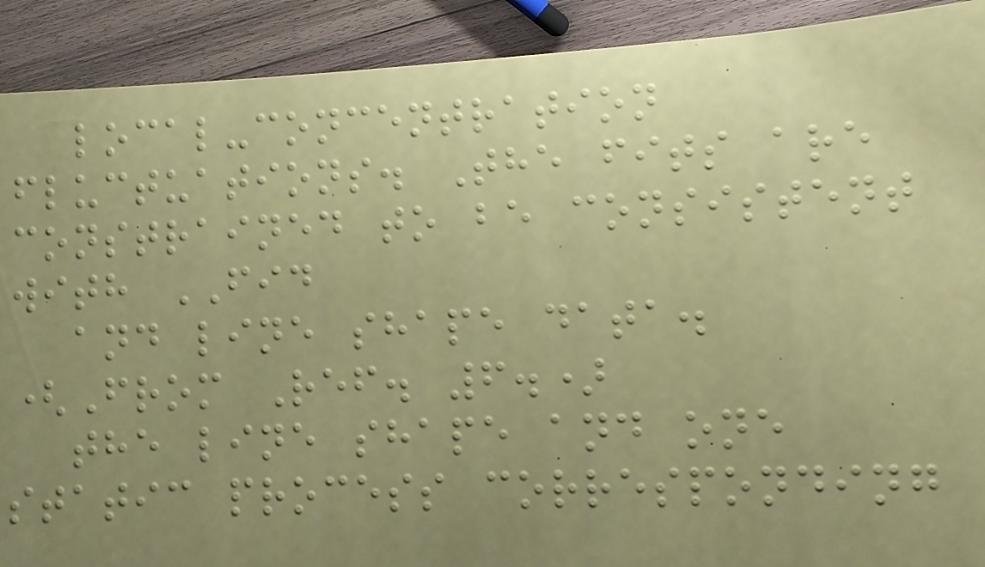local-concentration
fluctuations. The fits are
constrained to be consistent
with FID
and line shape data.
(From Ref. 6.)
the line shape and one
static process corresponding
